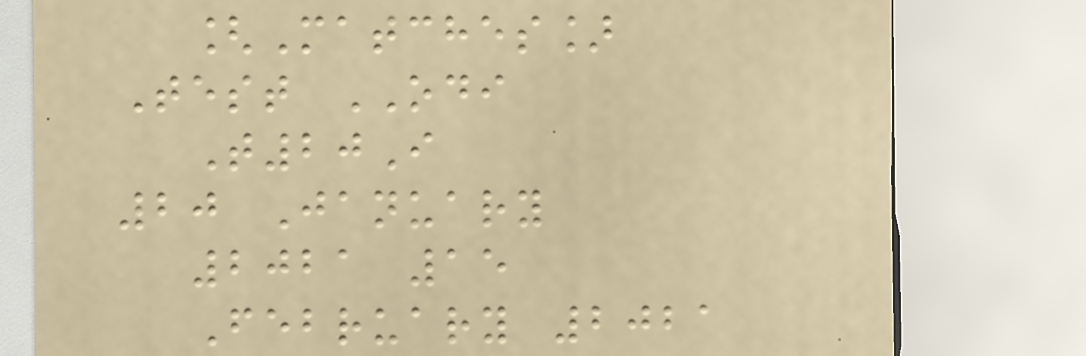[Matches]
Test ODI
T20I
20 January
2021 15
February 2021
